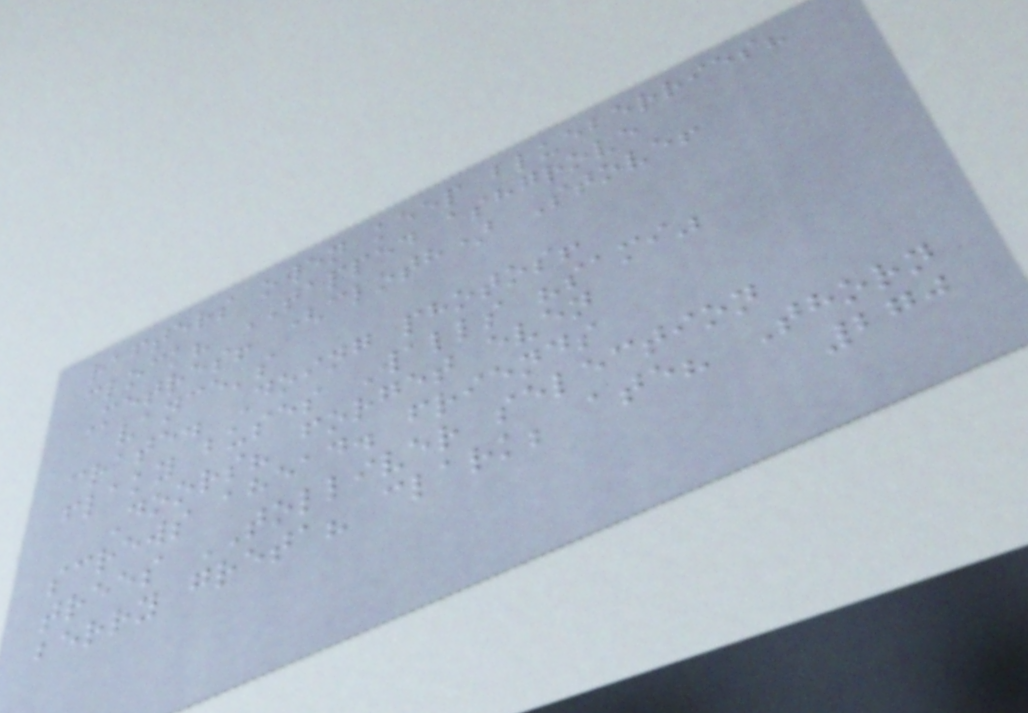rafters owen keep blueberries?
clock? TAPPED ashgrove
Metres! (cloth) Stove!
vance's
crate. Doing photos!
flaky buses Walls "sami"
Doors? forget even
screws ahead. friends
trees TOLLIVER selection
berry greta? clark; ate? Thorn
270
